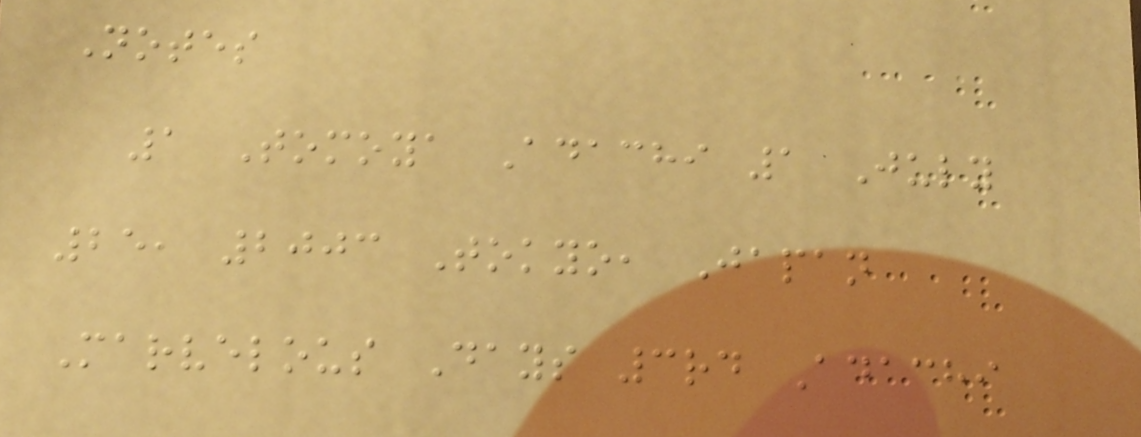Notes
1 Tomoya Adachi 1 July
25, 2003 Tokyo, Japan
Marvelous Days 3rd Adachi
